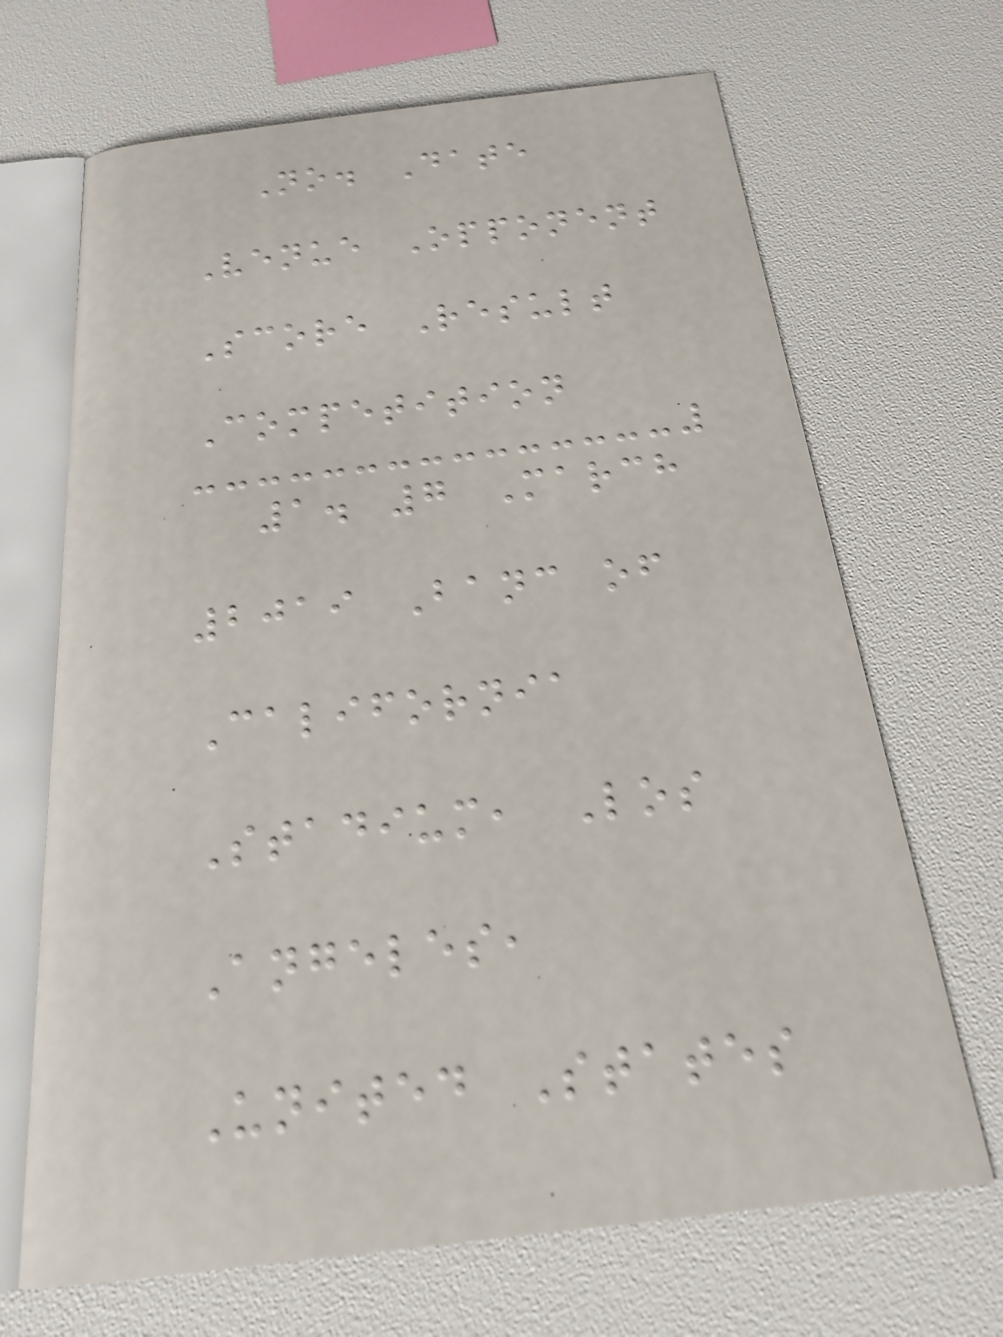No. Date
Venue Opponent
Score Result
Competition
1. 7 March
2019 Banc of
California
Stadium, Los
Angeles,
United States
